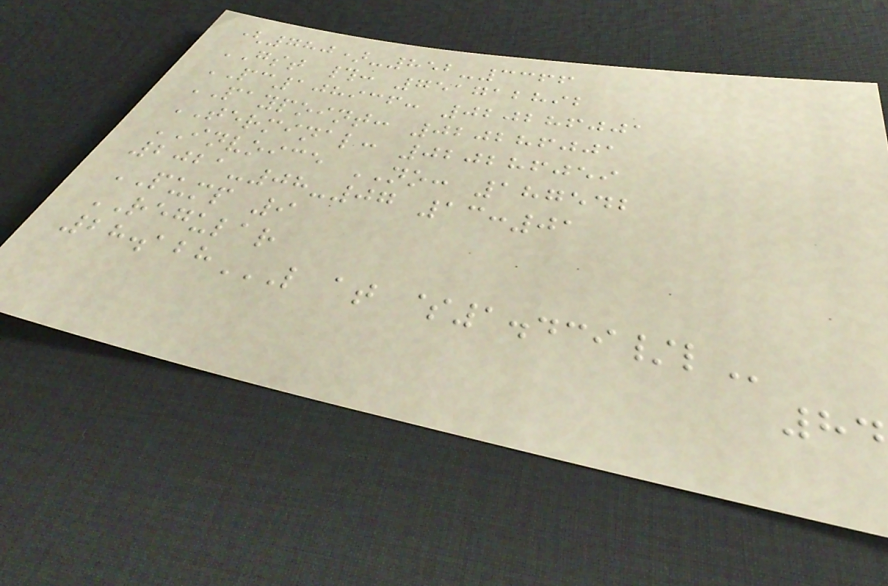(780)-852-3366
GST #: 751712892
PC108936: 020286001
PAYPOINT: 020286001
TERMINAL: 020286059
INVOICE NO: 187542
2021-08-07 13:01
PUMP 9
REGULAR
28.128L AT $1.439/L
84
